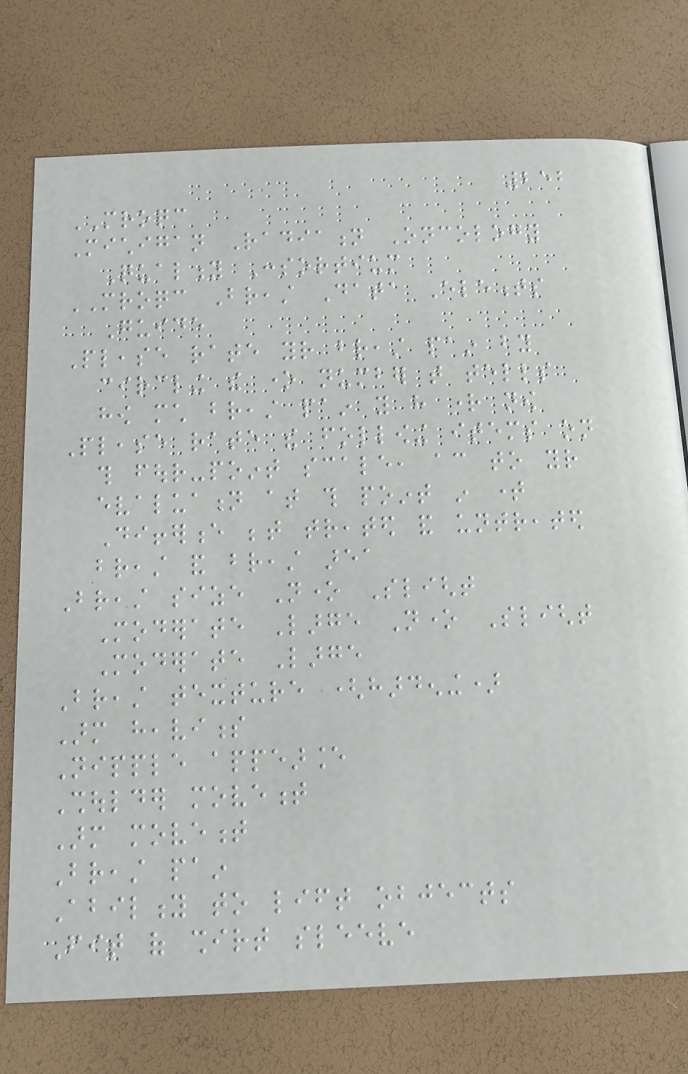252
MROQC
Michigan Radiation Oncology
Quality Consortium
MROQC Breast Data Elements
Guide
Please rate your breast pain by
circling the one number that tells
how much breast pain you have right now
Please rate the following items on
this four-point scale, according to your
evaluation at this point in time
Difference between treated and untreated
breast and breast area
Breast size None Slight
Moderate Large None Slight
Moderate Large
Breast texture (hardening)
Arm heaviness
Nipple appearance
Shoulder movement
Arm movement
Breast pain
Ability to lift objects
Fit of shirt sleeve
